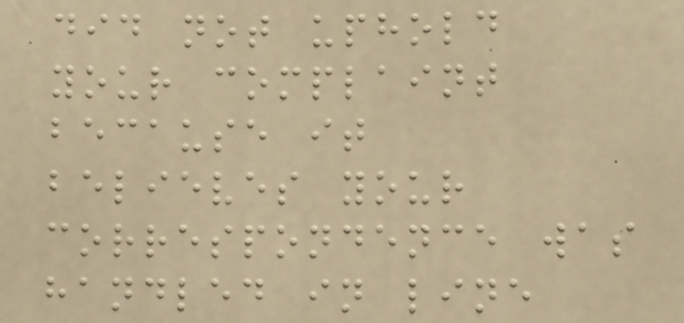did not uphold
your complaint
because it
believes your
correspondence was
handled in line
